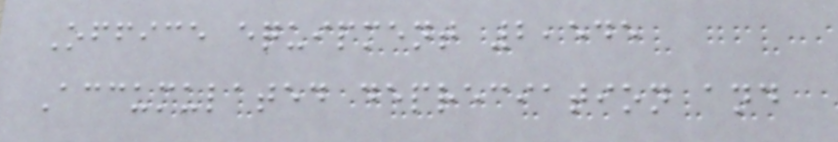Office equipment 2,545
Accumulated depreciation and
